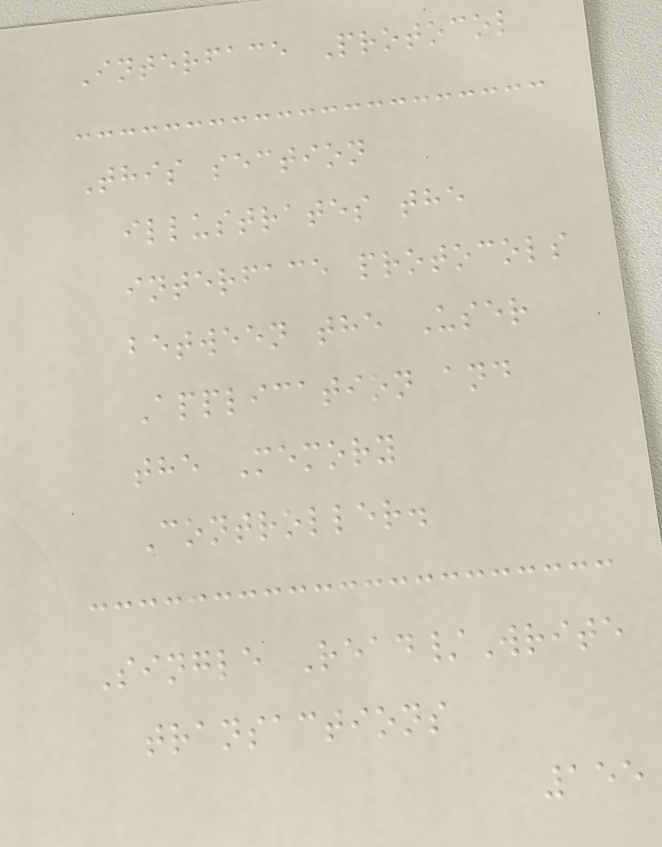Interface Protocol
This section
illustrates the
interface protocols
between the User
Application and
the Memory
Controller.
Single Read/Write
transactions
155
